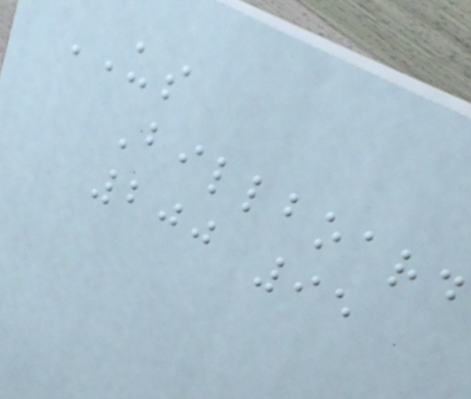US
Billboard
200 95
